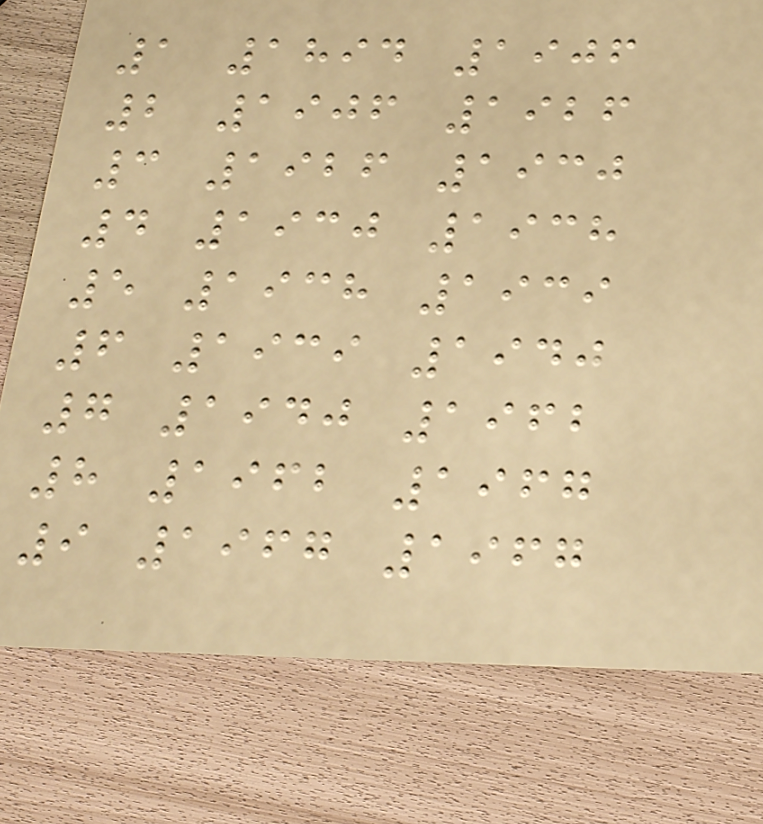1 1894 1906
2 1906 1926
3 1926 1930
4 1930 1938
5 1938 1939
6 1939 1940
7 1940 1962
8 1962 1967
9 1967 1967
